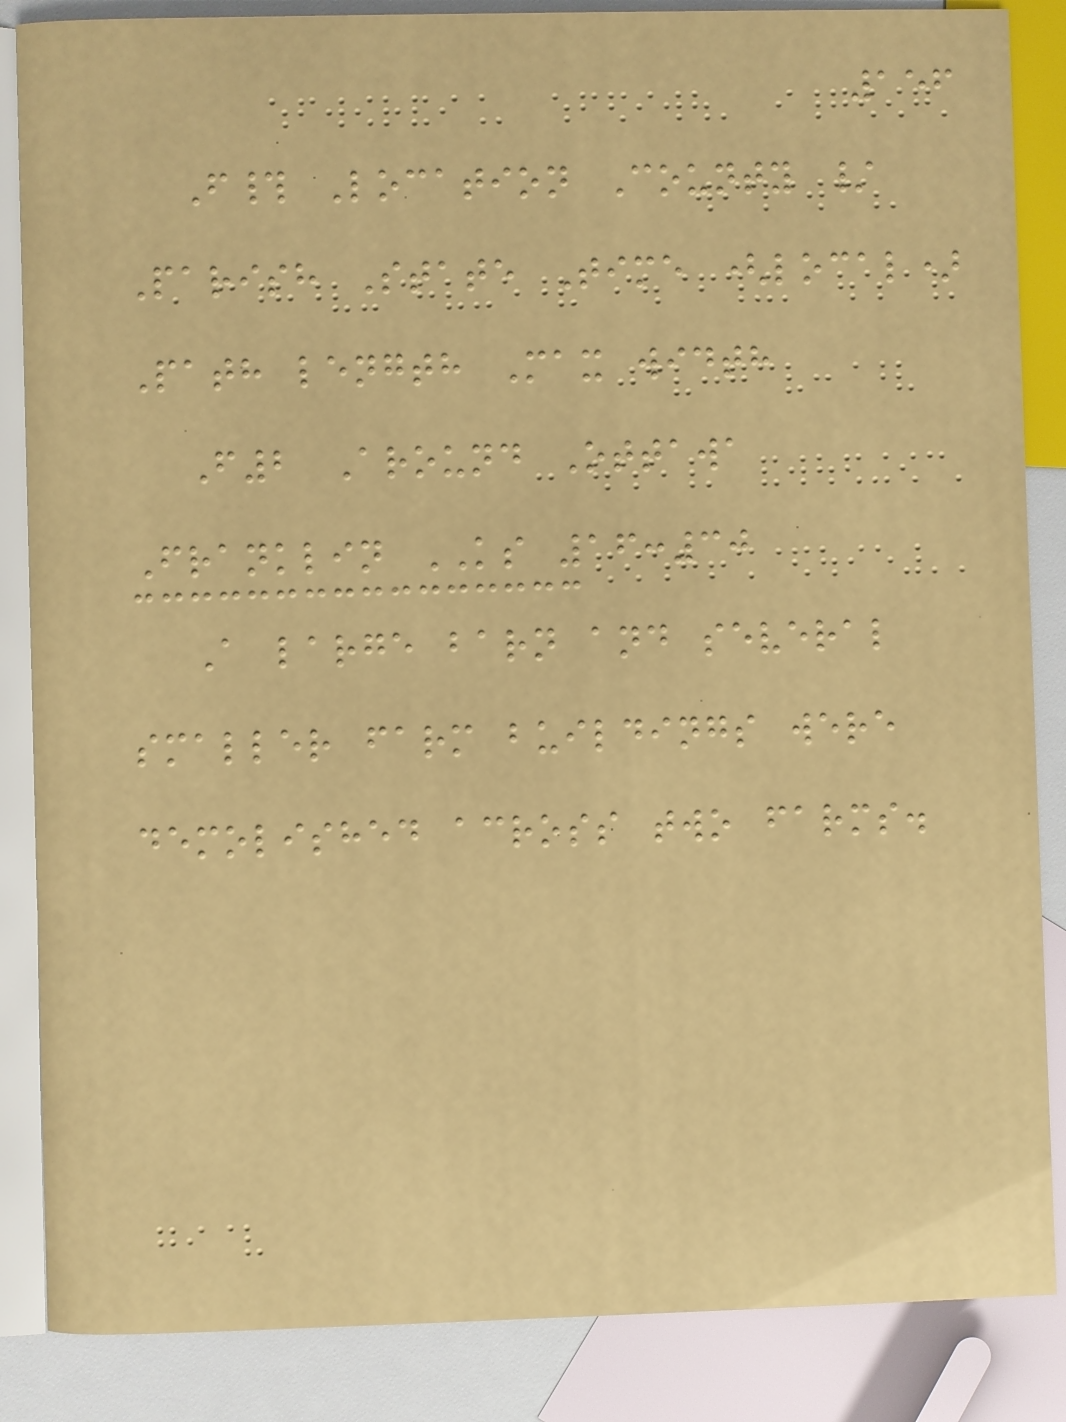156
F# Location County /
Parish State Time (local)
Path length Max width
F2 Around Ottawa
Franklin KS 16:30
A large barn and several
smaller farm buildings were
demolished across two farms.
